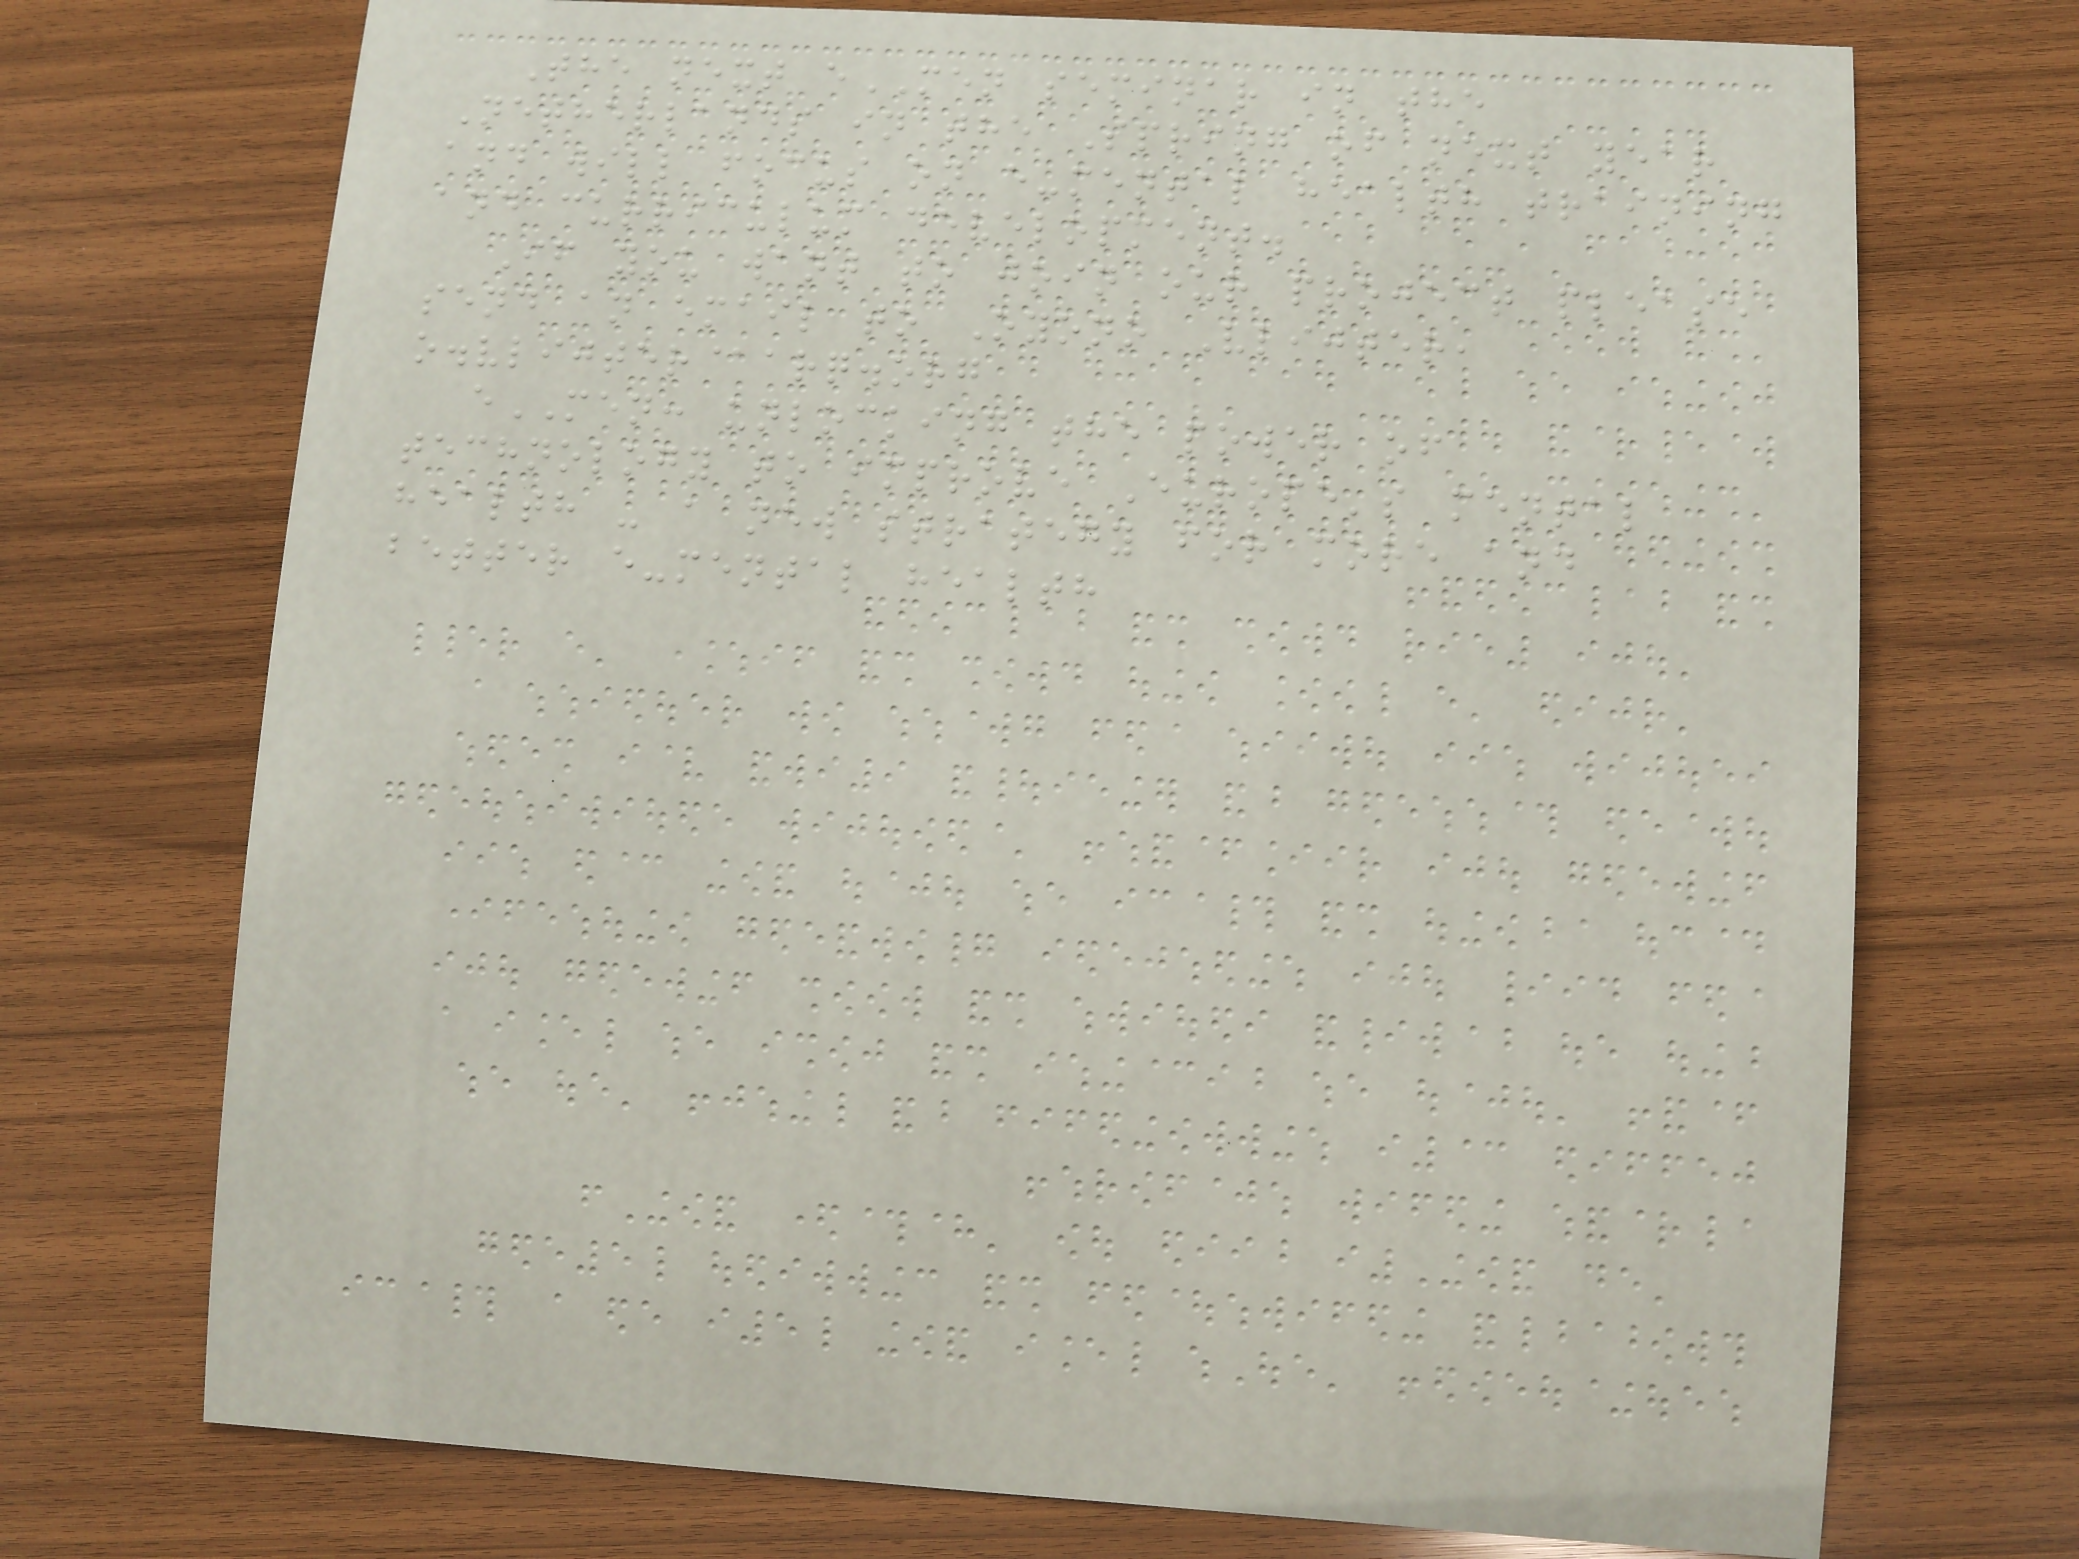The next eMEN seminar in the
Netherlands in the Spring of next year
and will focus on e-mental health training
and curriculum development.
If you want to join our project please
send an email to Oyono Vlijter,
o.vlijter@arq.org
eMEN: unlocking the power of
technology to improve Europe's mental
health - a new strategy for more and
better e-mental health
